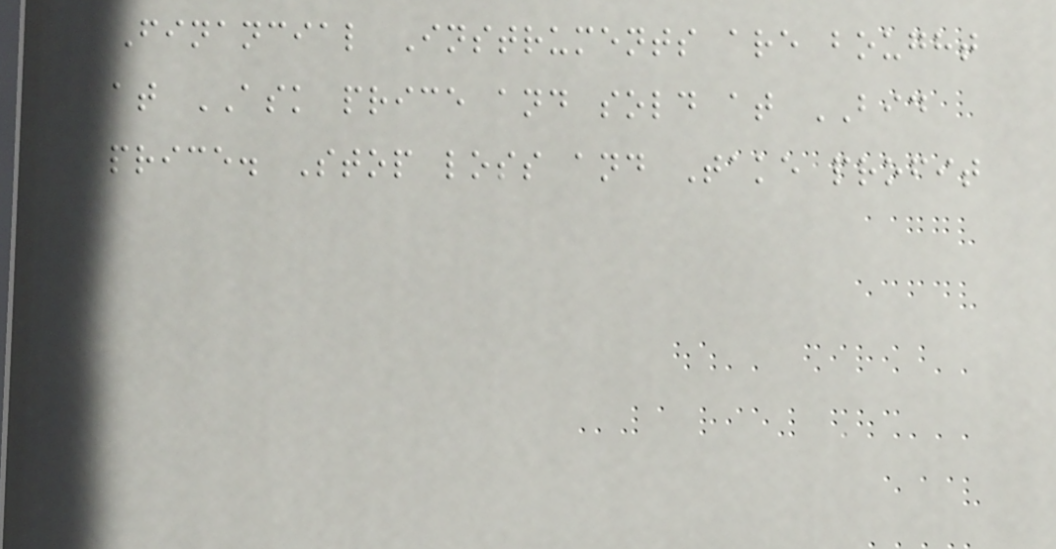Financial Instruments are bought
at ASK price and sold at BID
price. Stop loss and Take profit
